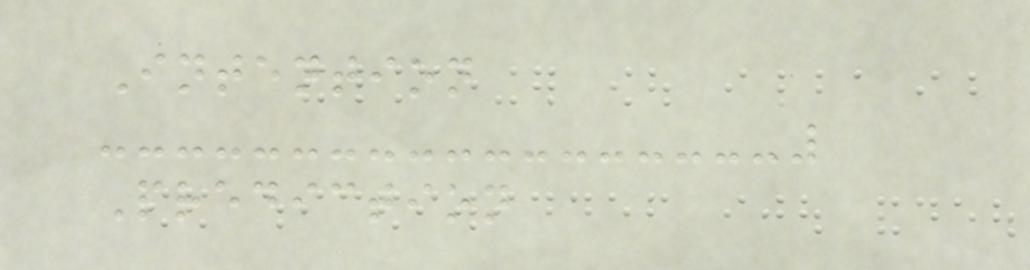Intention
Prediction
